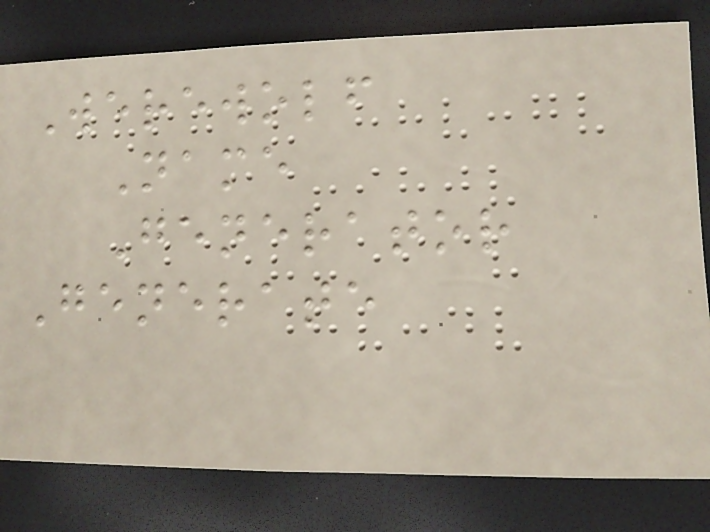Werewolf
Name
Generator
Generate
